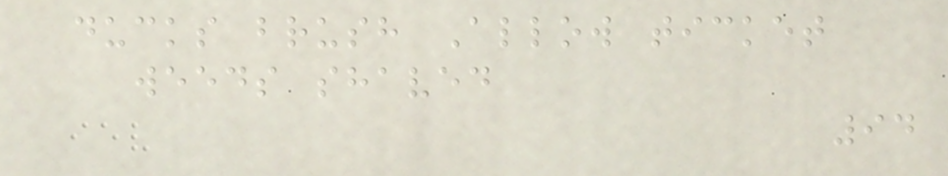ducks brush Allow ticket
weeds shaved
94
